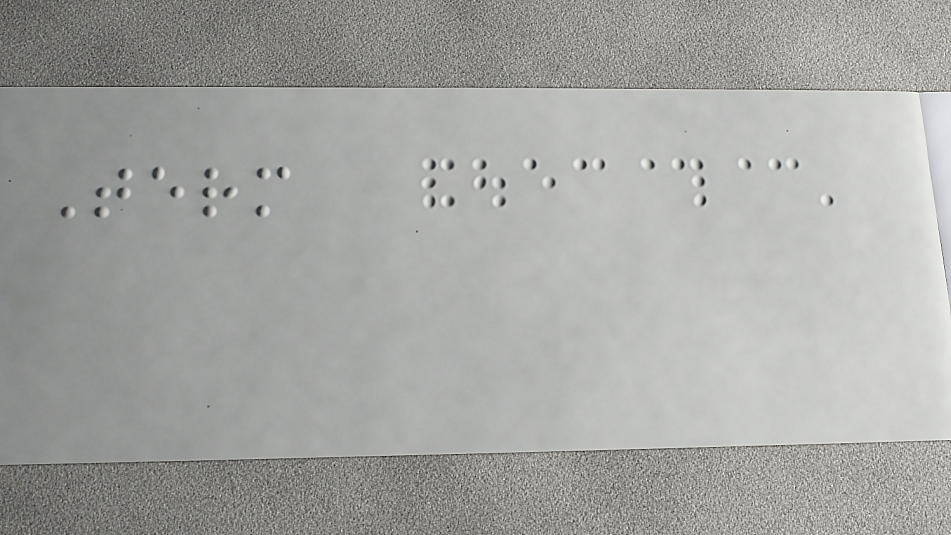Term
